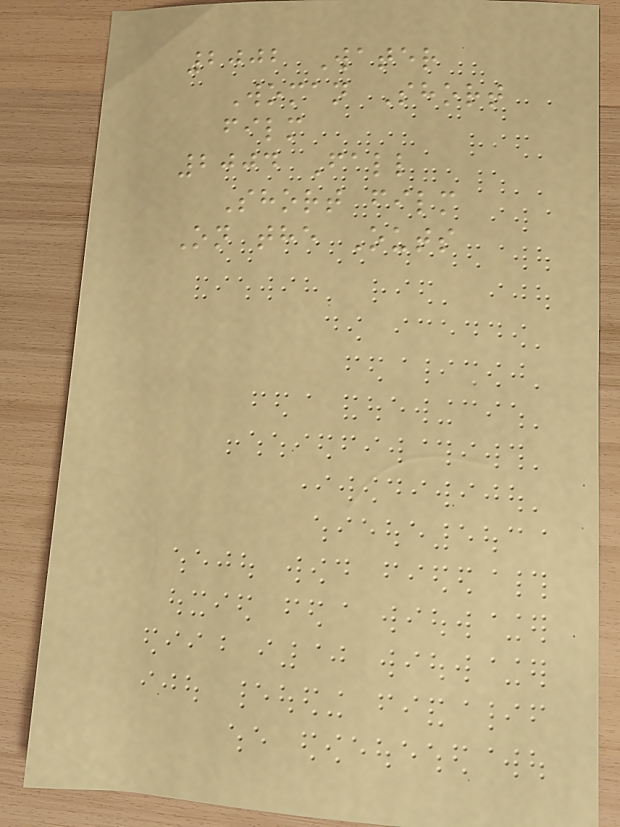2002 Water
Woman Short
film
2004 Fall
Short film
On the Outs
